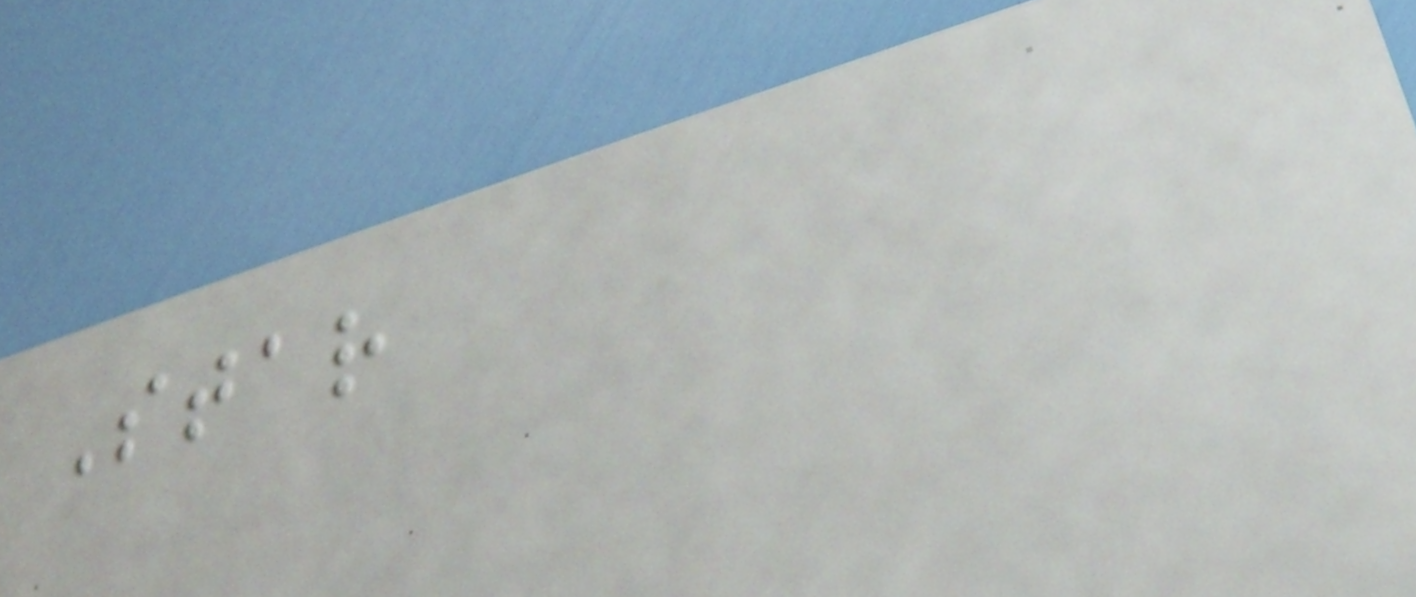Star
